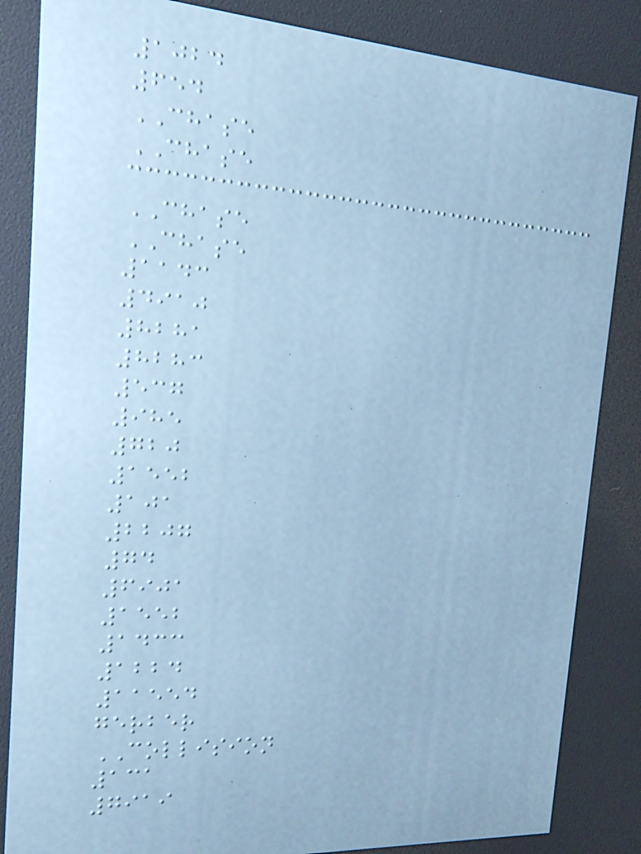1024
654
CHASE
CHASE
CHASE
CHASE
1143
4910
8281
8283
537
985
720
1552
101
2207
74
6901
1552
1433
1224
11554
gerber
COLLISION
131
7919
